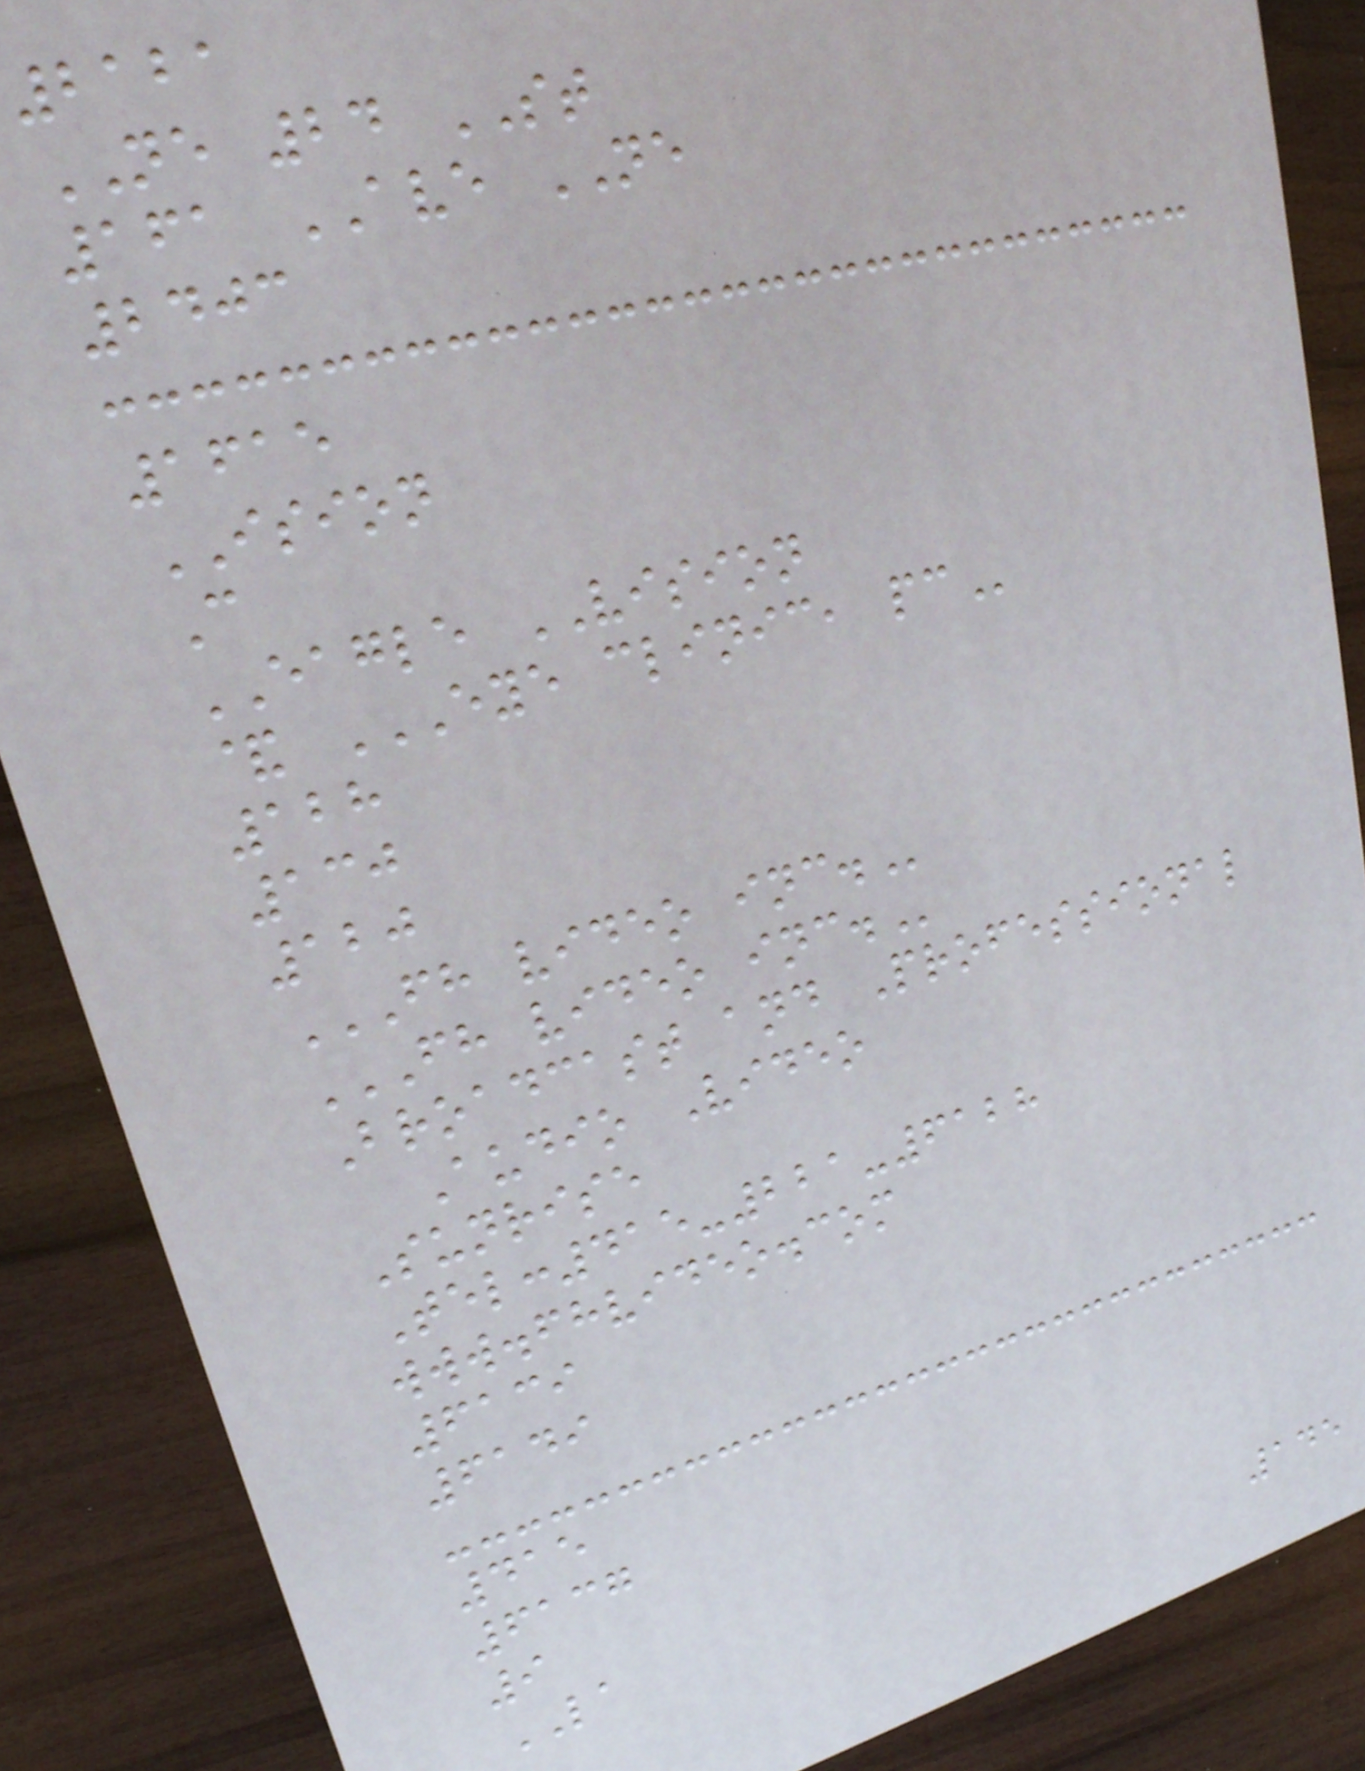2121
NE 24 ST
161 AVE NE
2403
1615
ISION
C
EAGLE VISION
& EYE CLINIC, PC
128
130
120
FH VIDEO INC.
FH VIDEO INC.
Broadcast and Professional
Audio Video
Sunrise
Tel:415-221-6128
www.fhvideo.com
6139
6149
415
6137
9
LA
145
